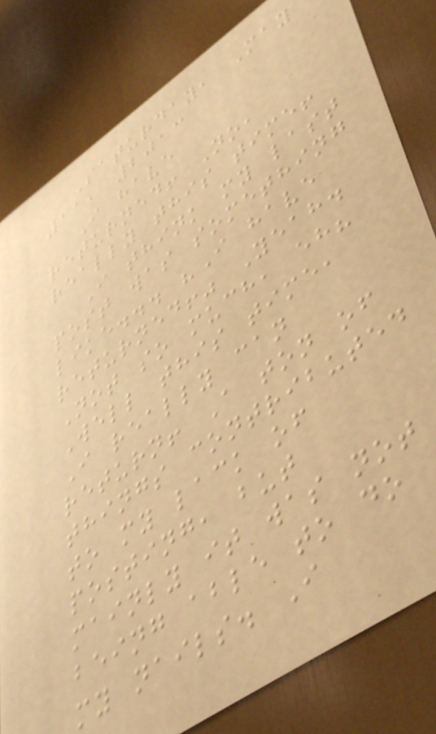Saturday, May
11, 2013
I have
returned! No,
really this time!
I think my last
post was something
like... "I have
returned!" Yeah.
Not so much, eh?
Well this time,
I really can
return! A ton of
things contributed
to my lack of
posting, but
mainly it was not
being able to do
my nails. I
